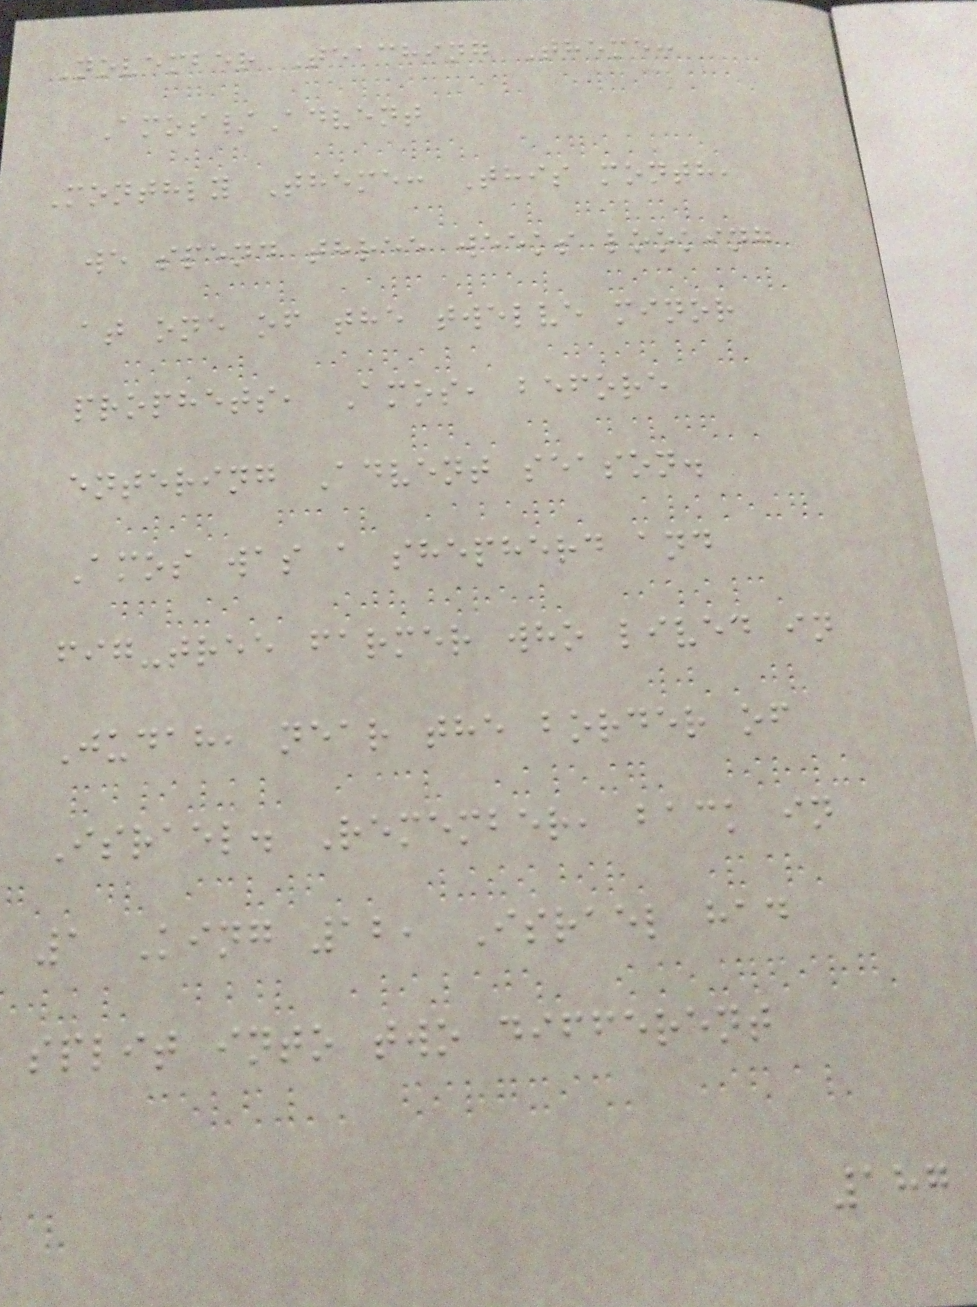November Teaching Theme:
Amos/Advent
Monthly Theme: This month,
we spend three weeks looking
at one of the twelve minor
prophets, Amos, before
entering Advent season.
Amos was a shepherd and
fig-tree farmer who lived in
Judah, near the border of
Israel. Remember, back in
1 King 12, Israel had
split into two different
187
